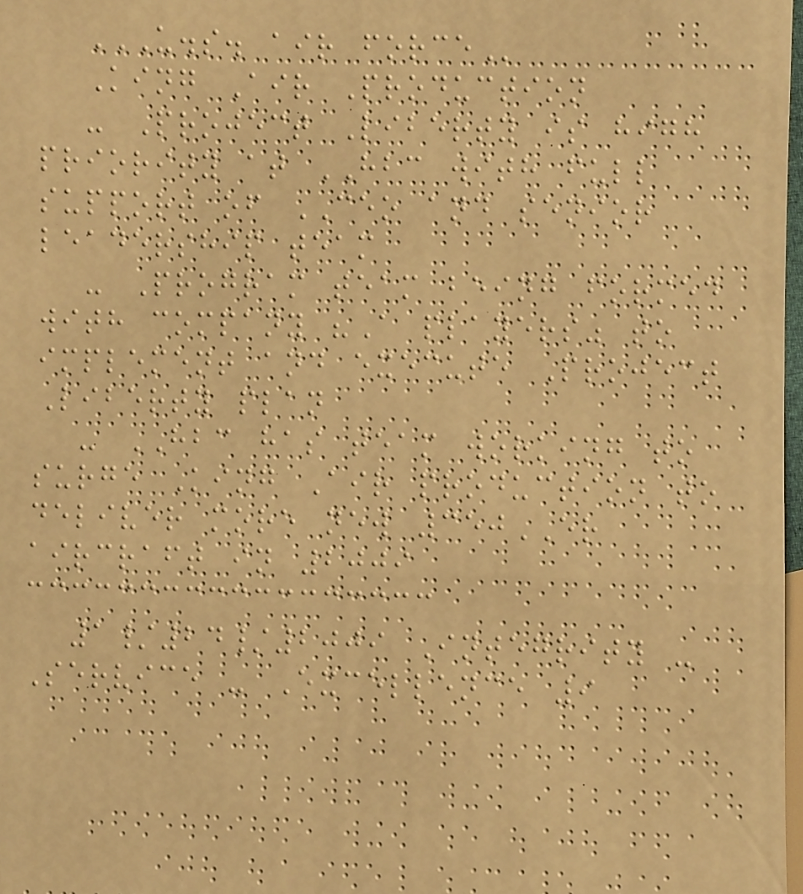U.S. AIR FORCE
King Air Production
- Project Liberty is high
priority at HBC with full
support of CEO and senior
leadership team
- Program team being formed
with company "A players" to
implement and execute Project
Liberty plan
- HBC has team working to
surge King Air production to
deliver more new 350ER
aircraft in 2009
1/24/2009 Integrity -
Service - Excellence 9
